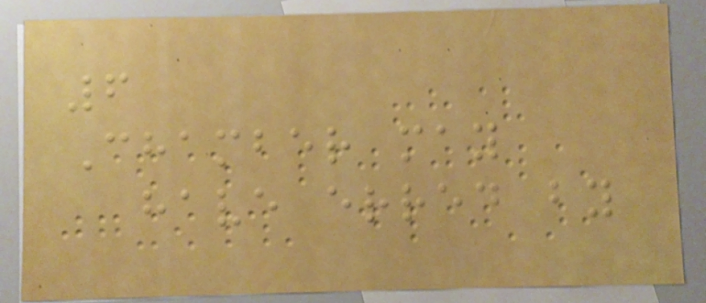6
Chamber may
have erred by
